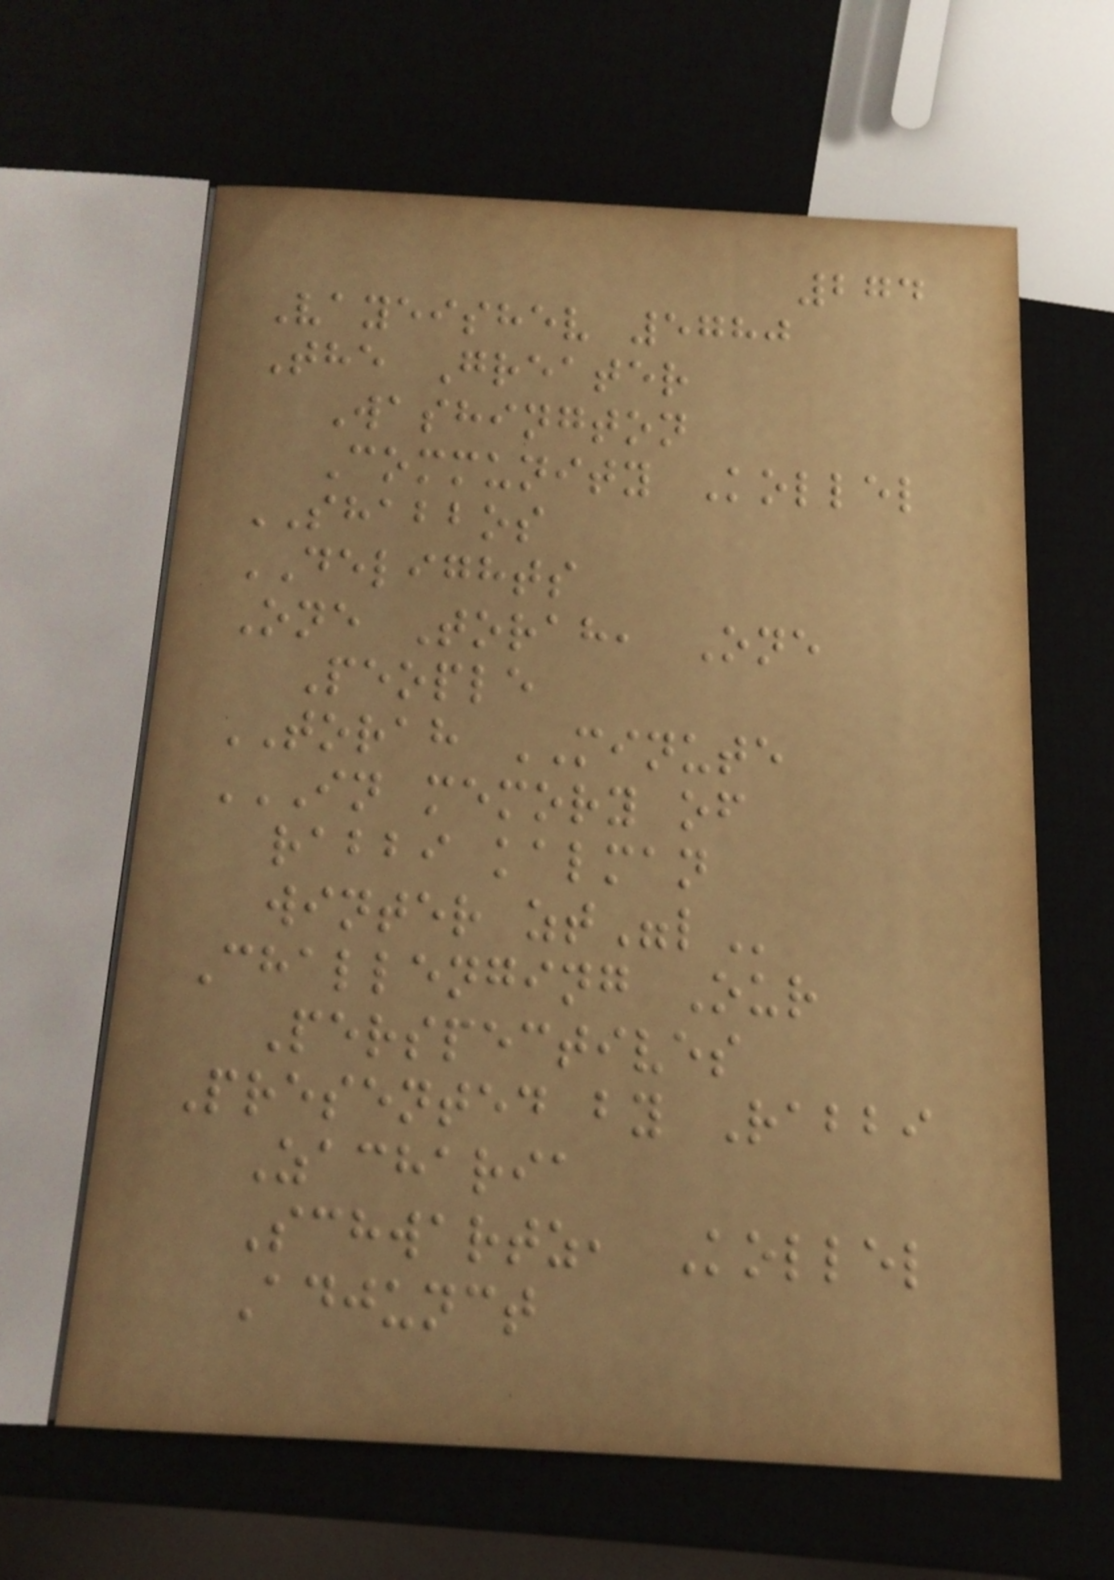274
Vayeishev 5780
The Greater
Washington
Community Kollel
SHABBOS
DELIGHTS
One Torah, One
People
TORAH MINUTE
IN MEMORY OF
RABBI KALMAN
WINTER ZT"L
Challenging Our
Perspectives
Presented by Rabbi
Zacharia
Schwartz, Kollel
Adjunct
